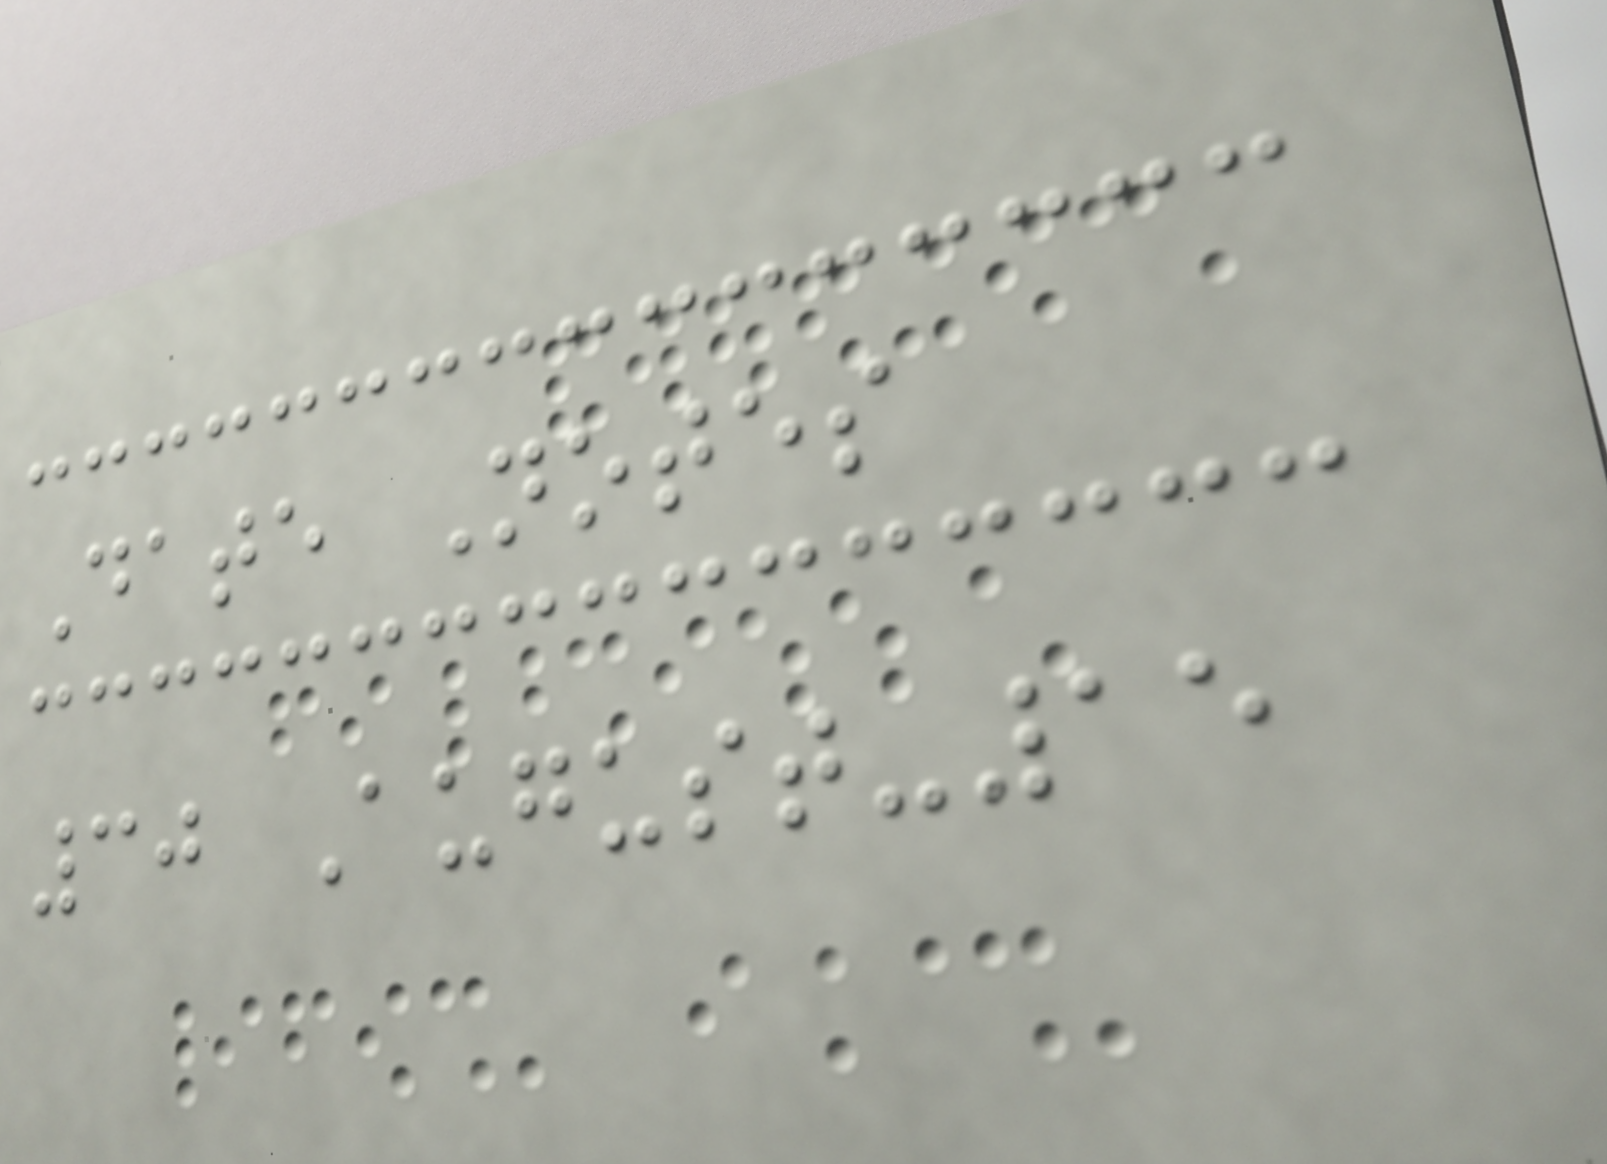Date Notes
30 August-15
